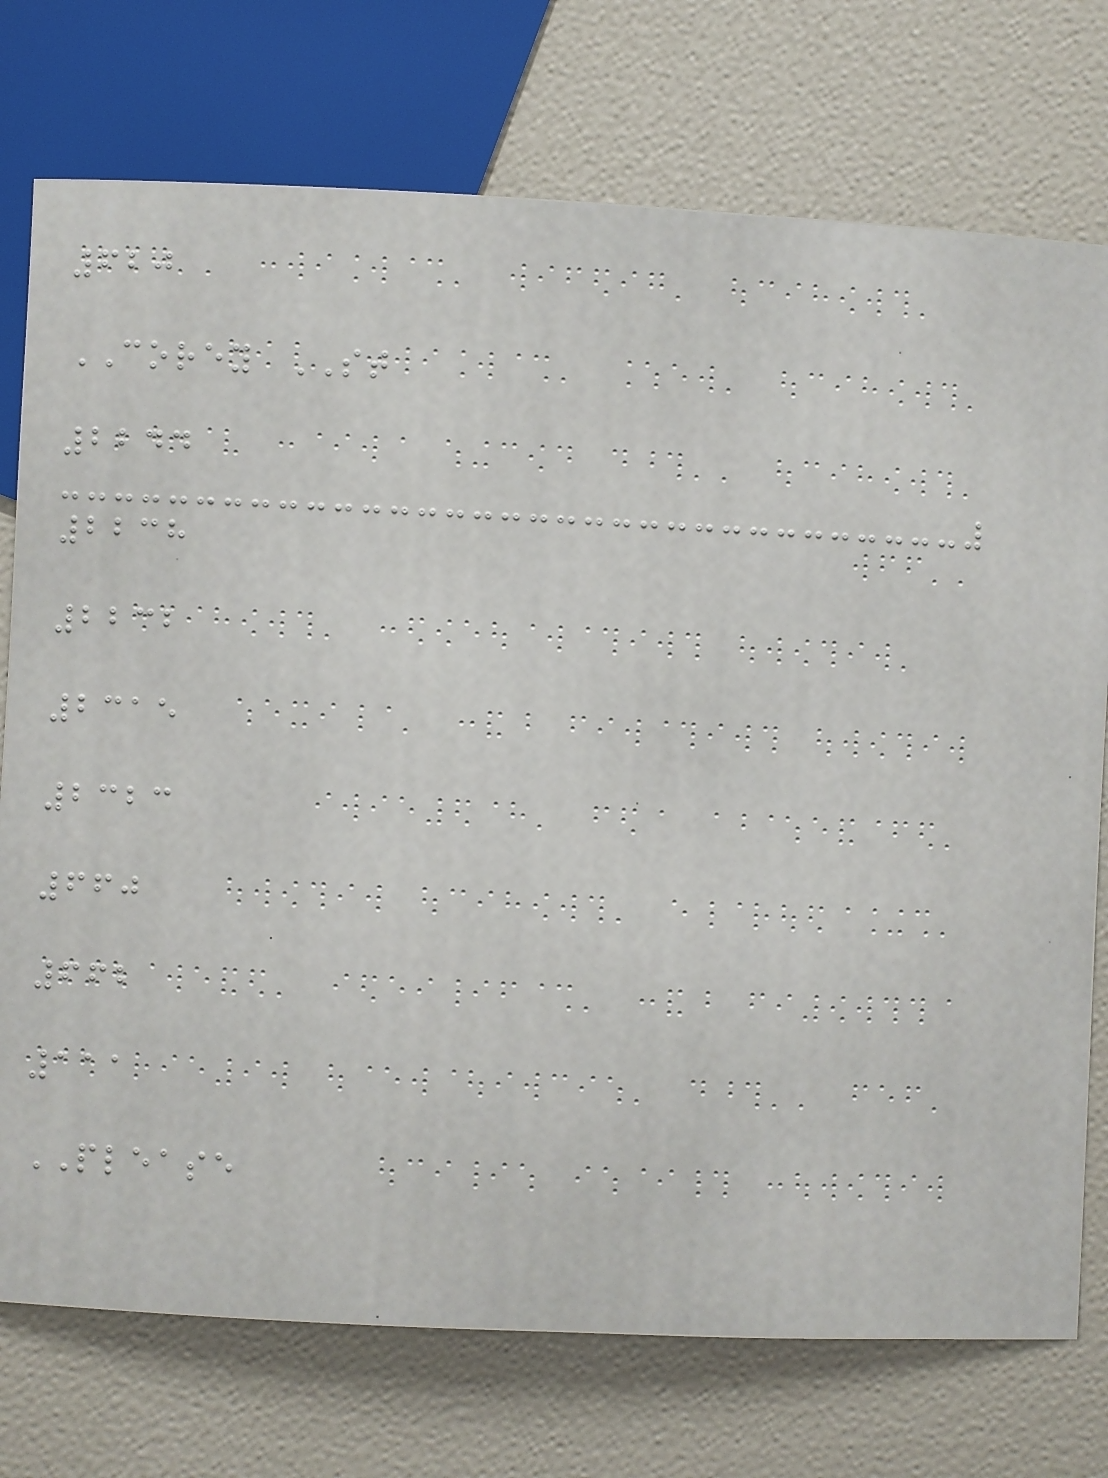620
COREY ST
2244
2238
2232
2315
2323
660
662
111
PLEASE
